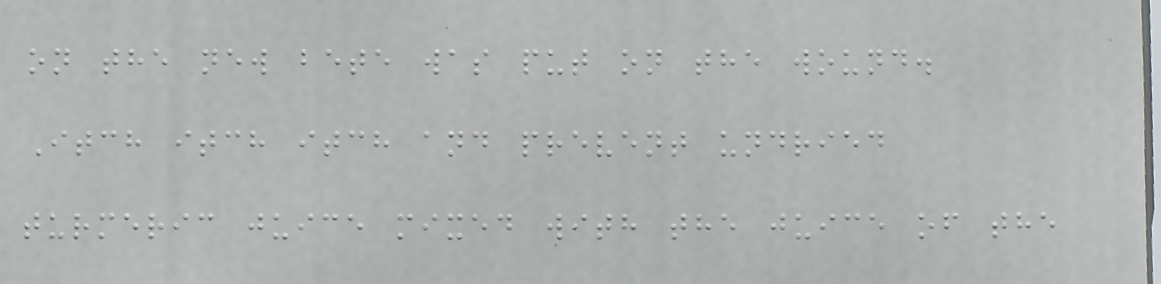on the new bete was put on the wound.
Itch itch itch and prevent undried
turmeric juice mixed with the juice of the
